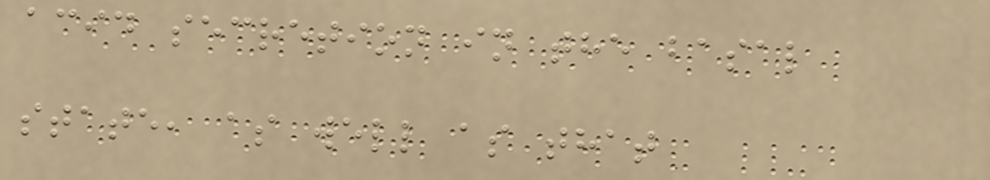acid secretion in the basal
state, as well as that
